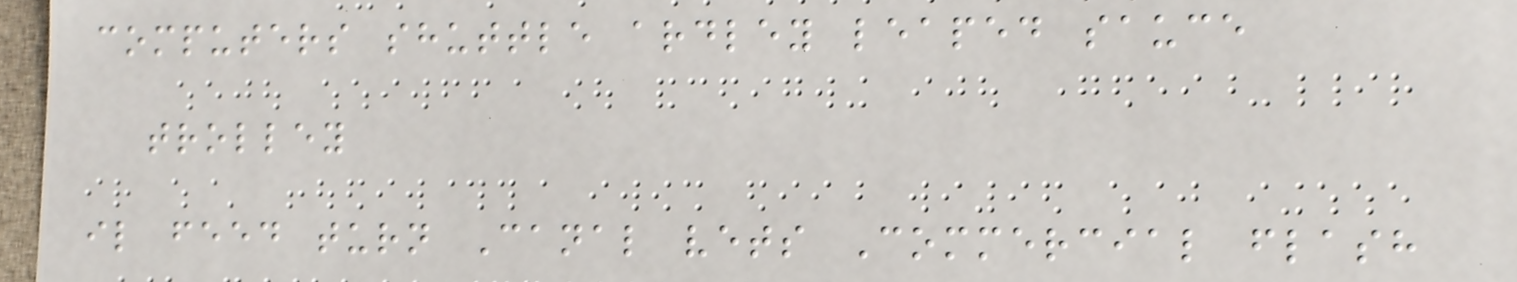computers shuttle ardley leaped sauce
trolley
il feed turn Canal vets Commercial flash
